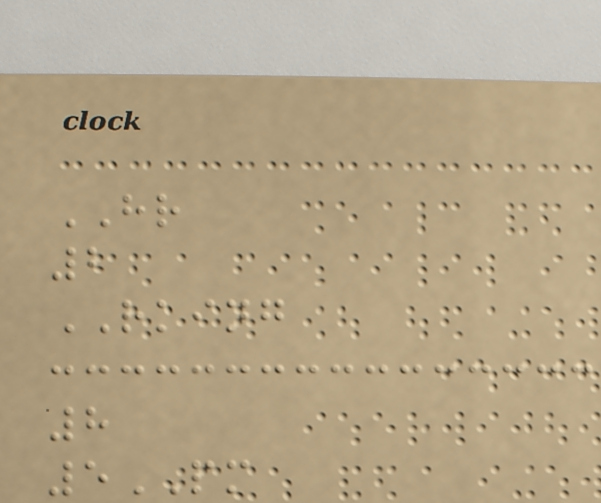HR
2
RKING
8
5PM
